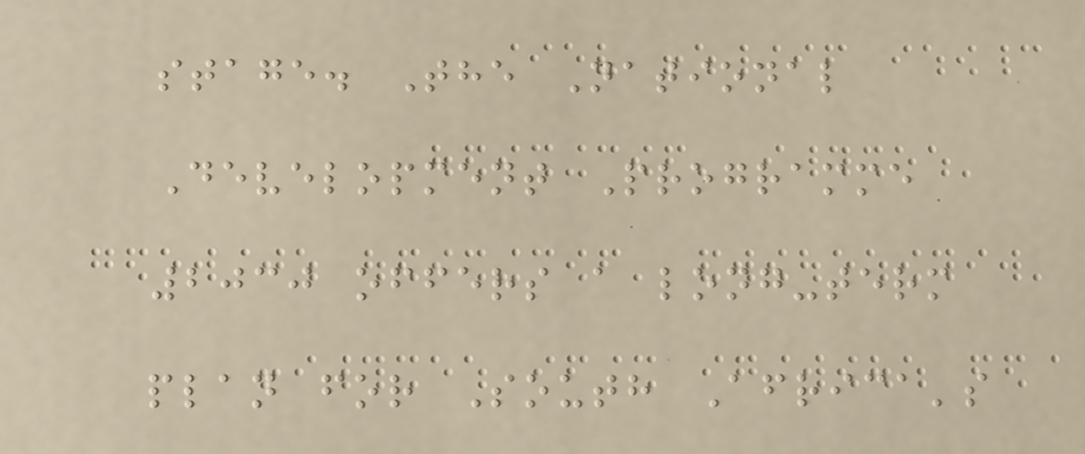stage. The National
Development Programme
2030 offers a long-term
plan for South Africa's
